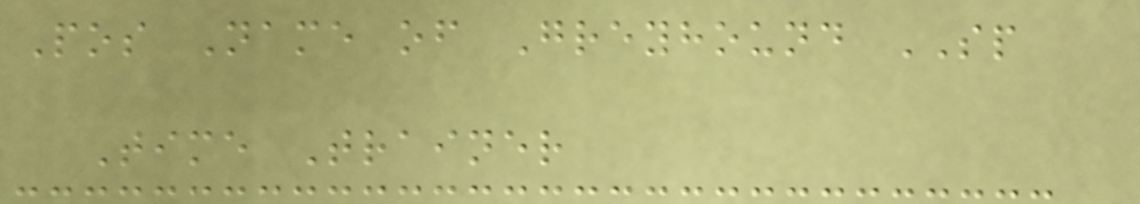Pos Name of Greyhound SP
Time Trainer
